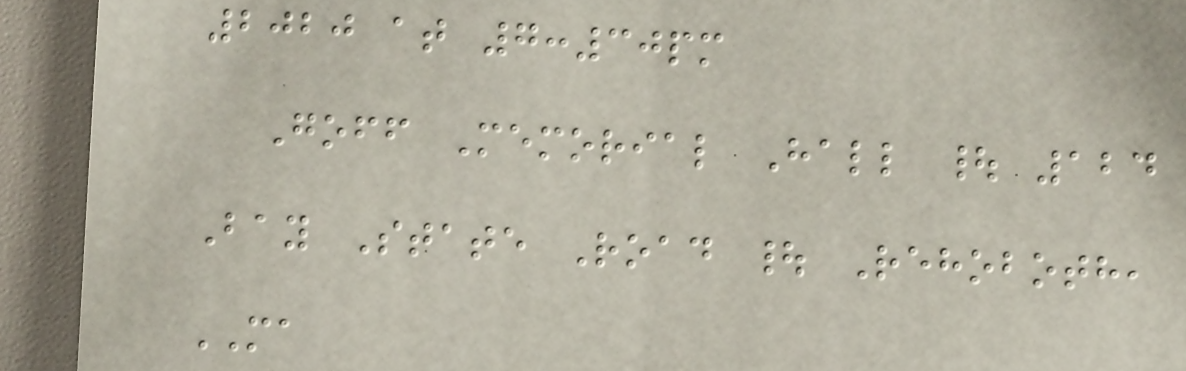2020 at 7:30pm
Goff Memorial Hall | 124
Bay State Road | Rehoboth,
MA
